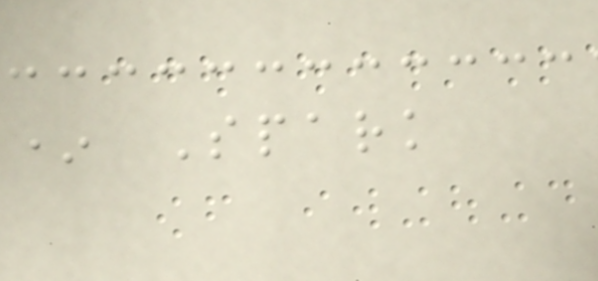* Spark
